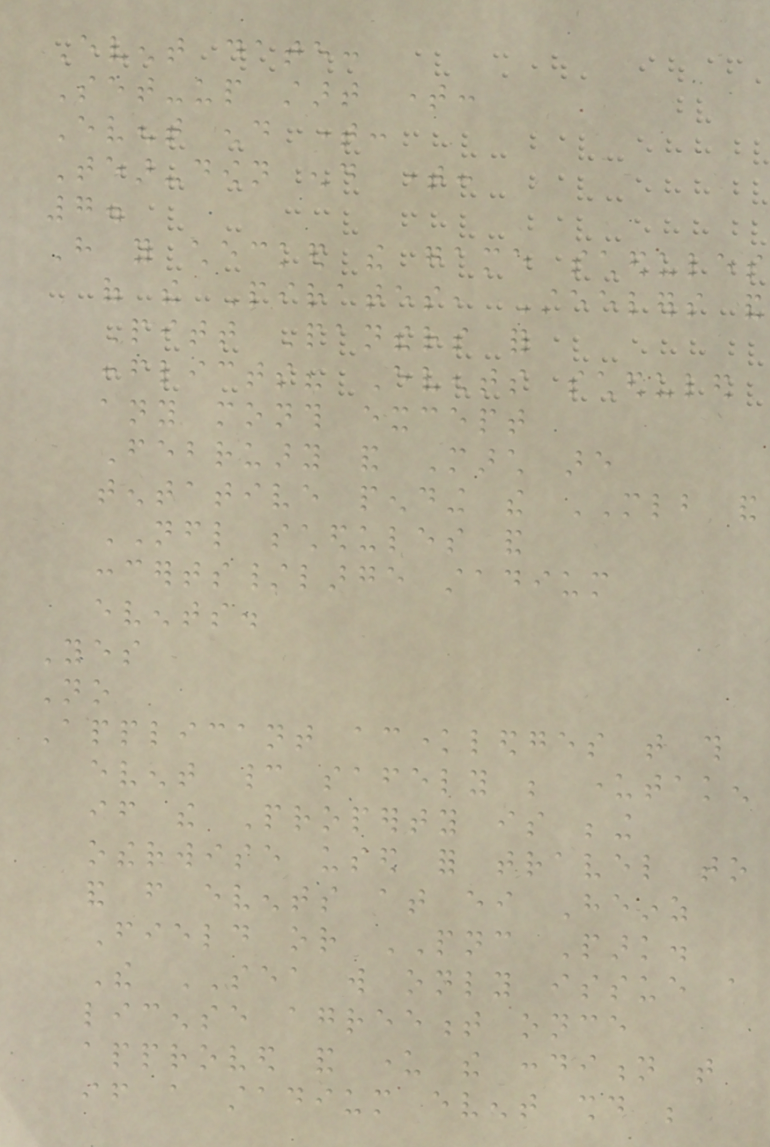Event date:
Set-up start time:
Event end time:
Tear-down end time:
7.
Have you checked the game schedules
of the Pirates, Steelers and
Pitt Panthers for
conflicts? Events scheduled
any month except
February and March are
tentative pending the MLB and
NFL schedules and
concerts/large stadium
events.
Yes
No
Applicant acknowledges that this
event cannot safely be undertaken
if the Property is being
otherwise used for travel to
and from events at either Heinz
Field or PNC Park.
The SEA will only issue a
license agreement once
approved and under the condition that
if a stadium event should be
